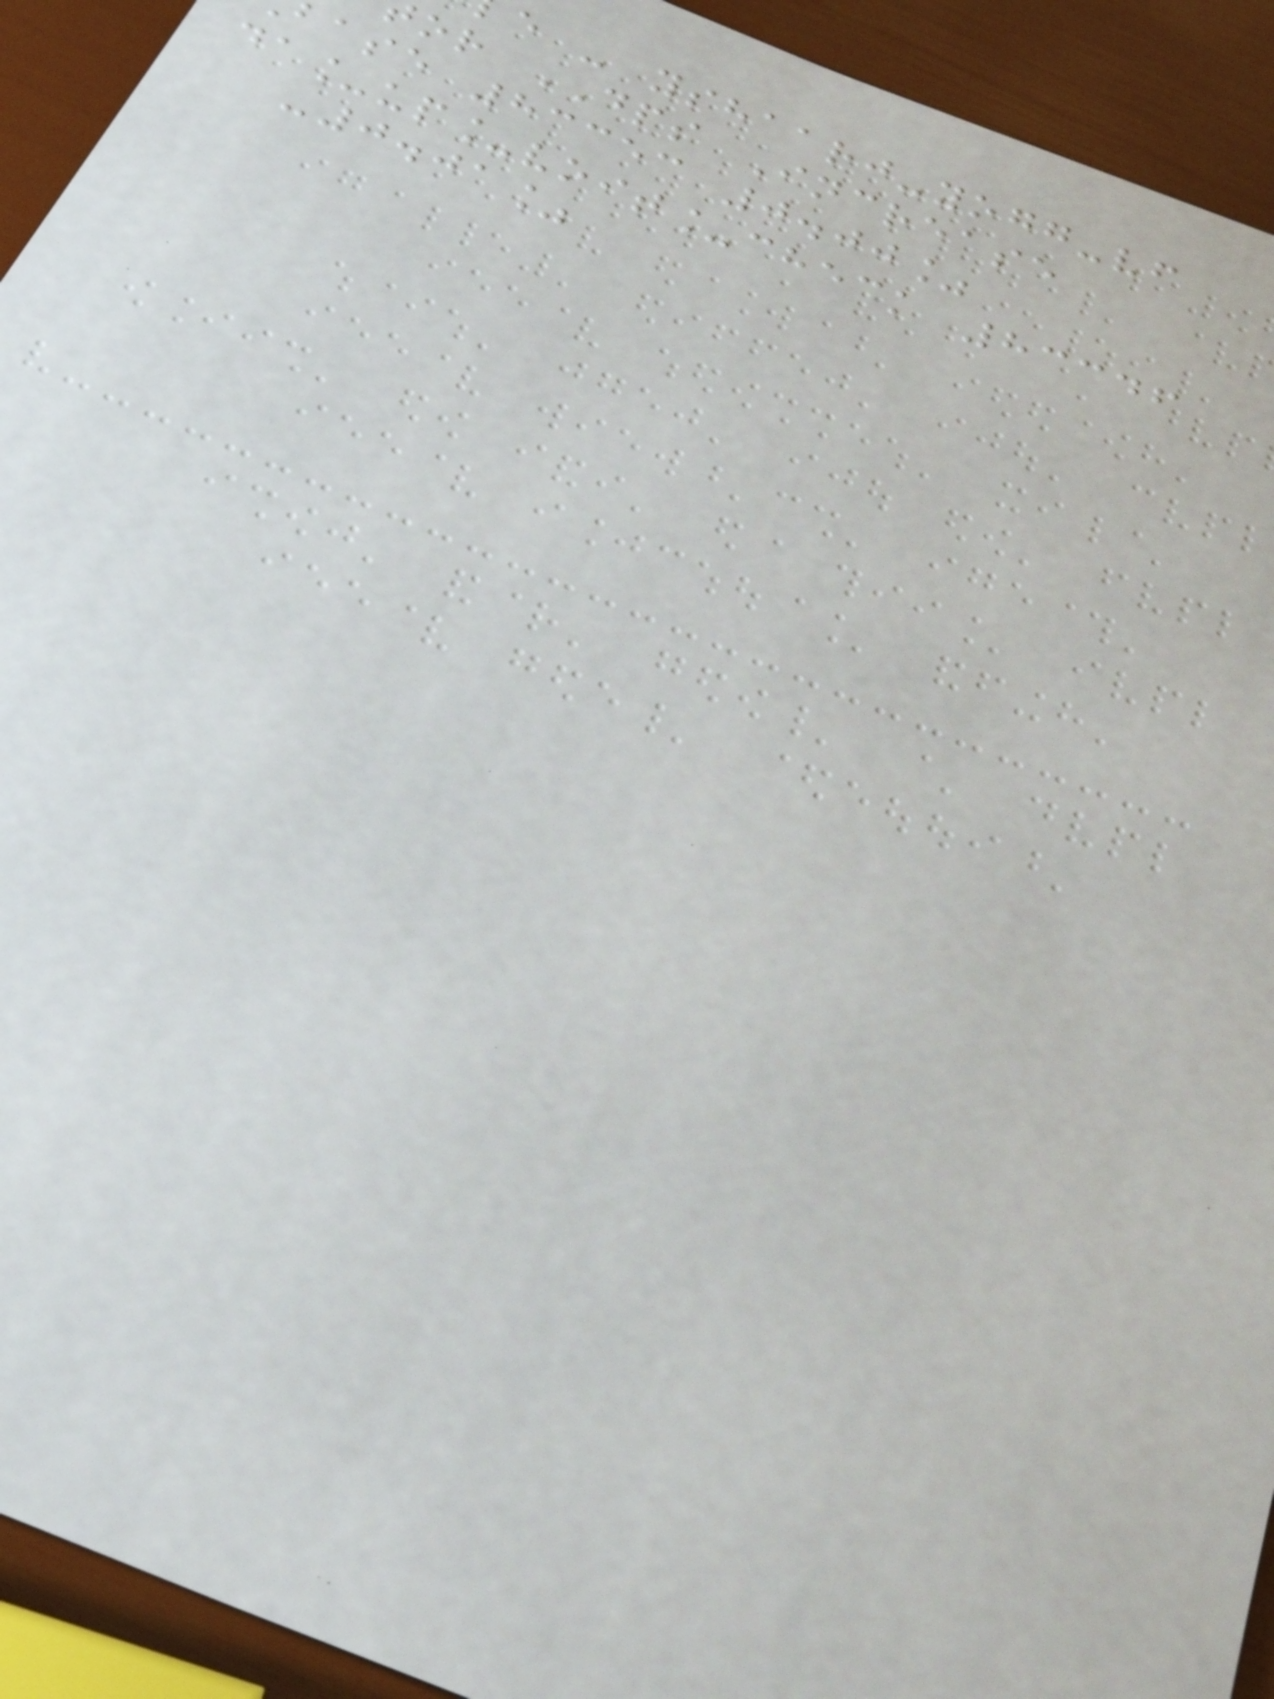e - yshaarj-yogg-vf
or DPS Increase
ase 83353 0.00%
da_up_voit_check 83346
-0.01%
